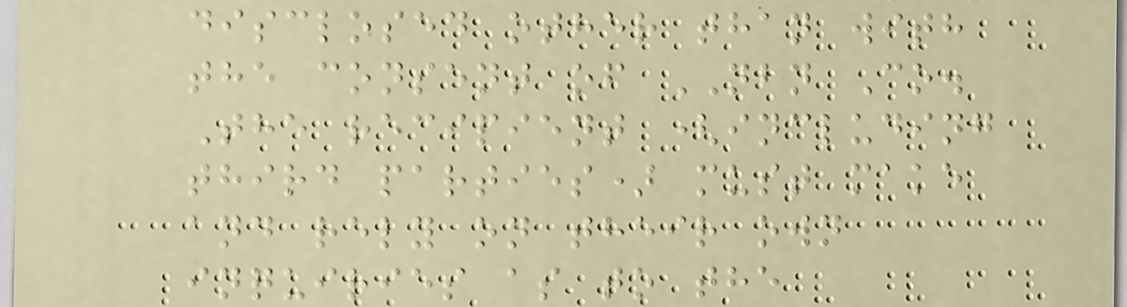disclosed other than with
the consent of NBN Co.
The recipient (including
third parties) must make
and rely on their own
inquiries as to the
